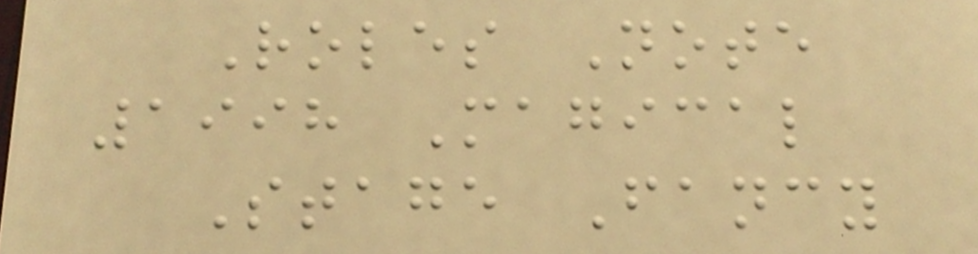Roles Note
1998 Magical
Stage Fancy
